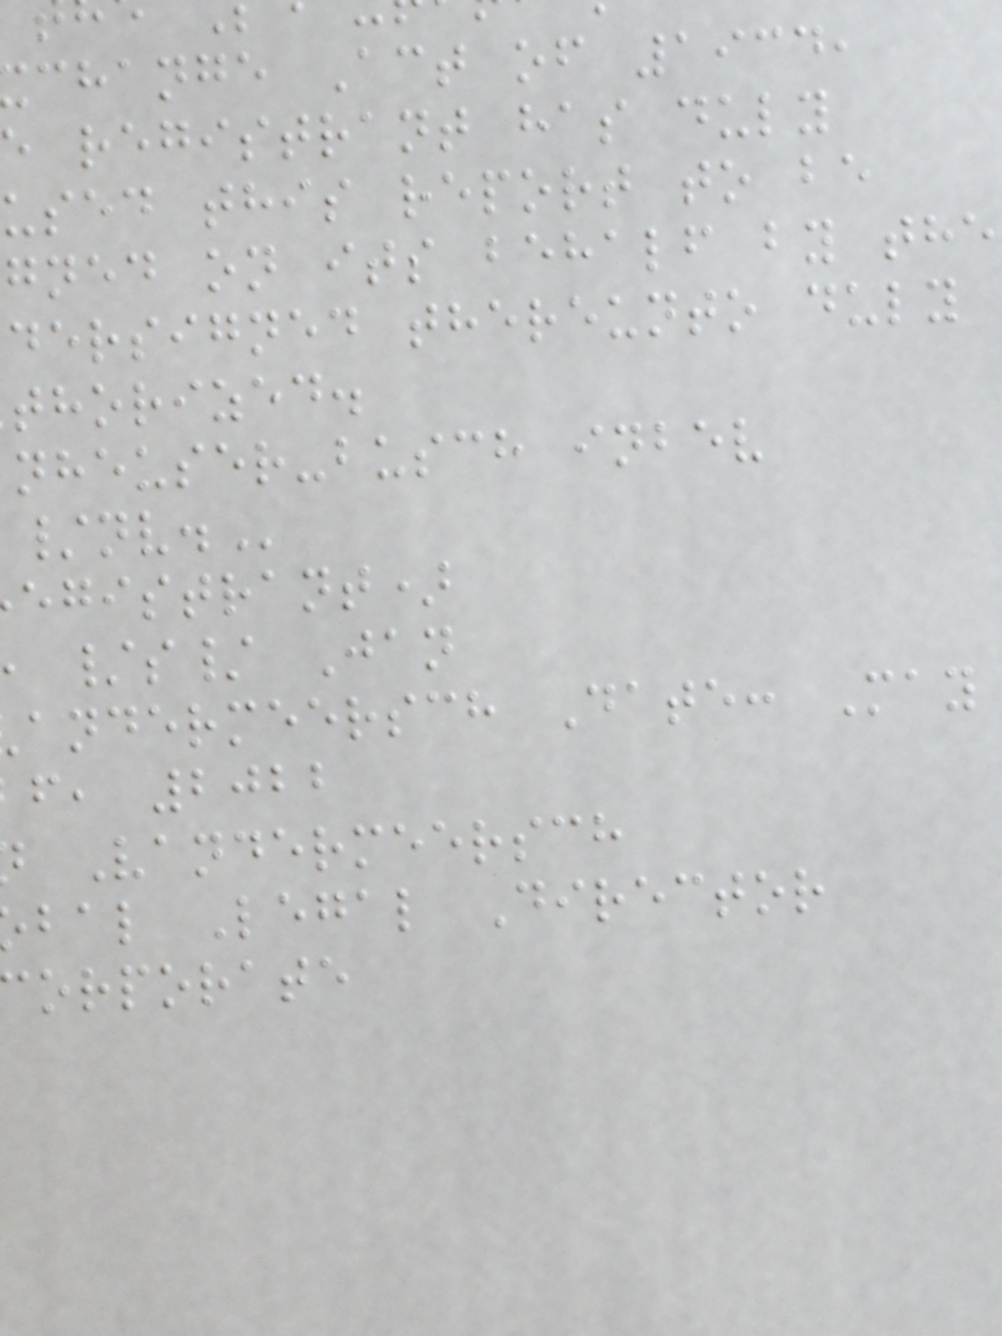change Act of 1934,
registrant has duly
used this report to be
gned on its behalf by the
dersigned thereunto duly
thorized.
nheuser-busch inbev
egistrant)
/s/ Jan
andermeersch Date: May
f, 2022
Vandermeersch
bal Legal Director
orporate
